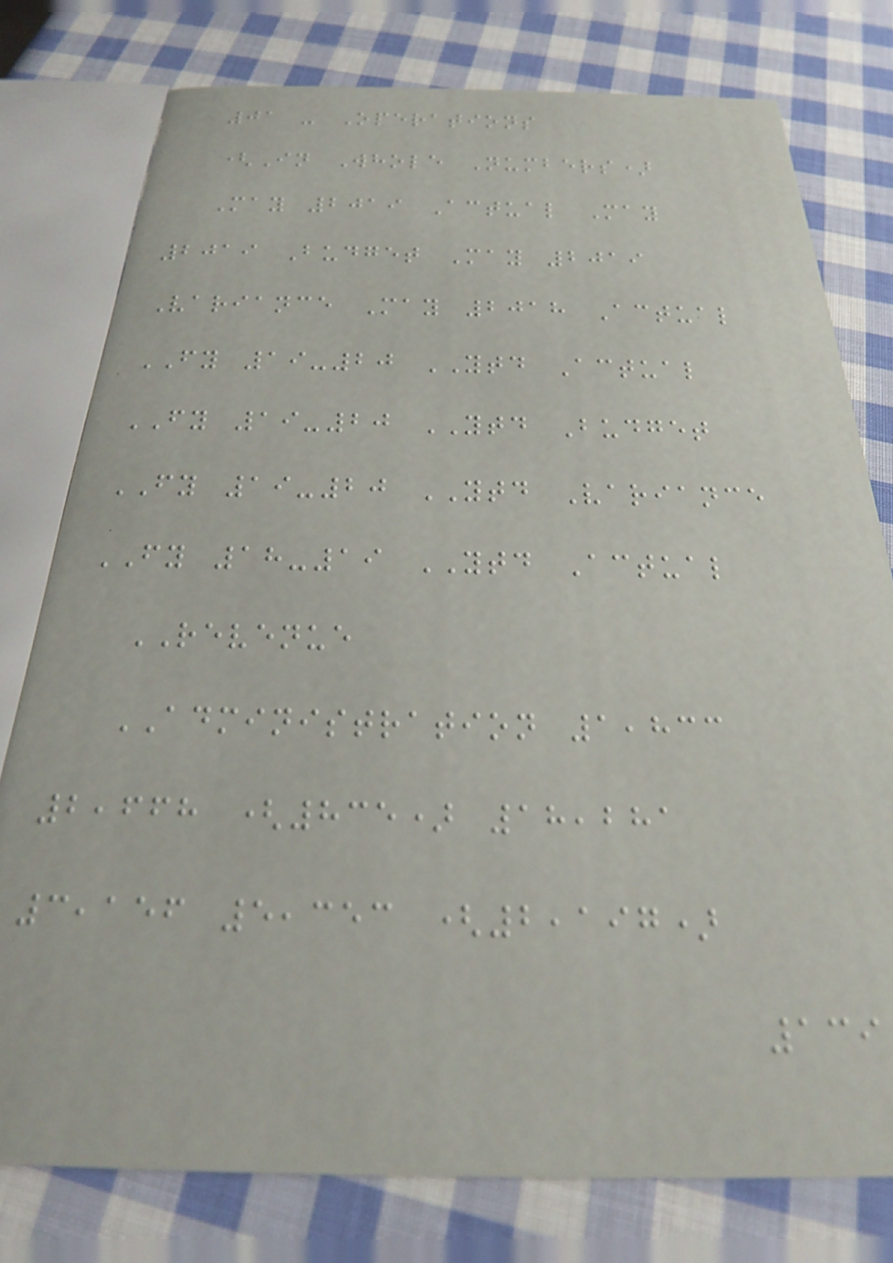01 - Operations
(In Whole Numbers)
May 2019 Actual May
2019 Budget May 2019
Variance May 2018 Actual
FY 19-20 YTD Actual
FY 19-20 YTD Budget
FY 19-20 YTD Variance
FY 18-19 YTD Actual
REVENUE
ADMINISTRATION 1,833
2,668 (835) 18,281
3,156 5,353 (2,197)
139
